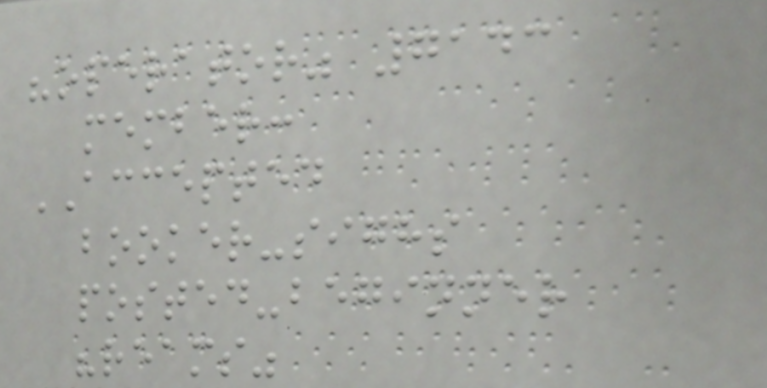"operator" 7143
member:
ACCEPTED
booker-sighs
posted-beginner
"reams"
